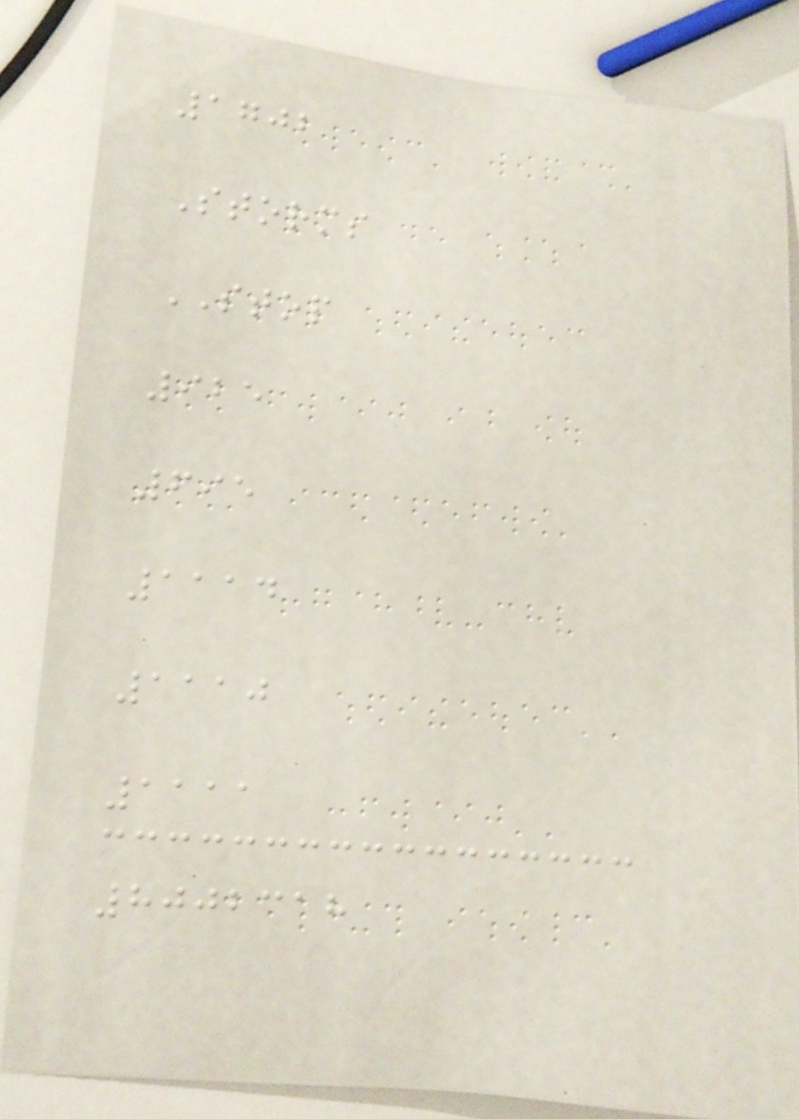1702
Storms
STOP
925
695
1114
1110
1111
8002318
